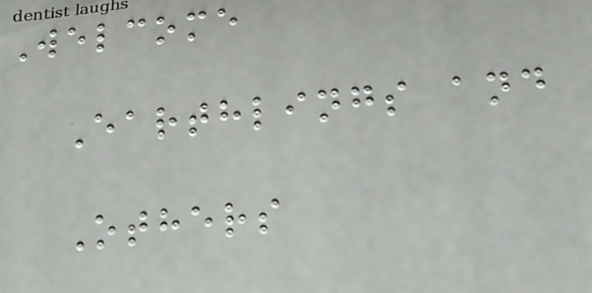Welcome
Earthlings and
Others
